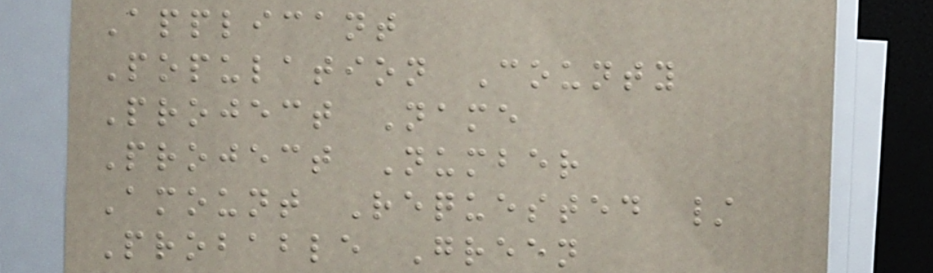Applicant
Population County
Project Name
Project Number
Amount Requested /
Probable Green
